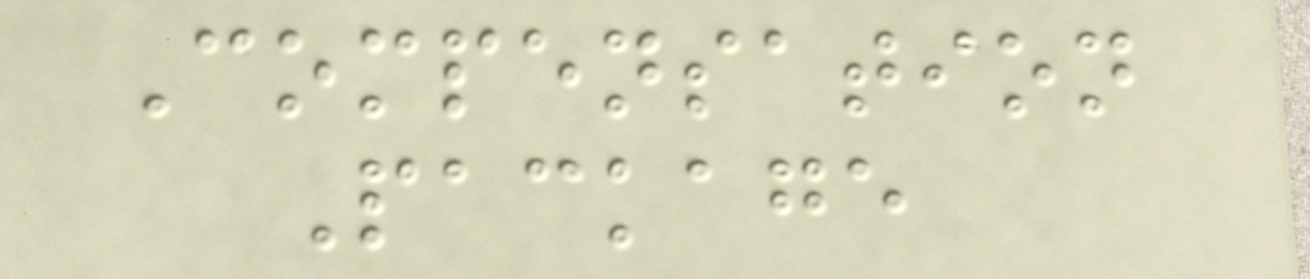Compensation
Package
